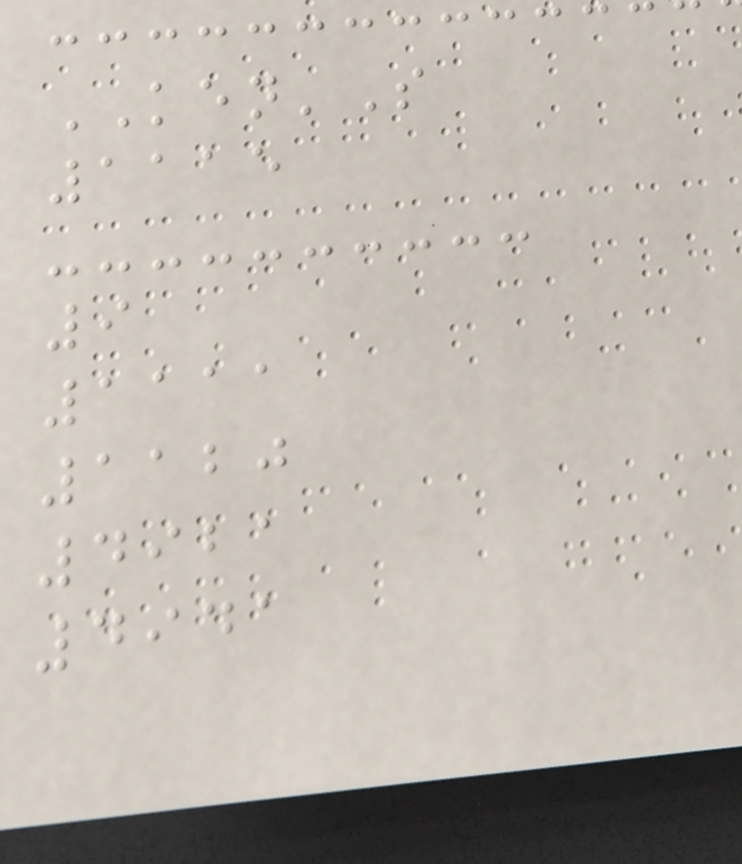KEN'S
1115
9
1111
1120
4921
4941
